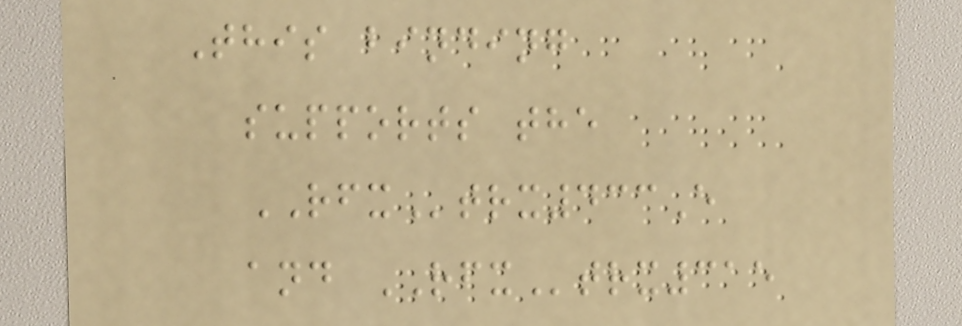This binding
supports the
RFXtrx433E
and RFXtrx315
